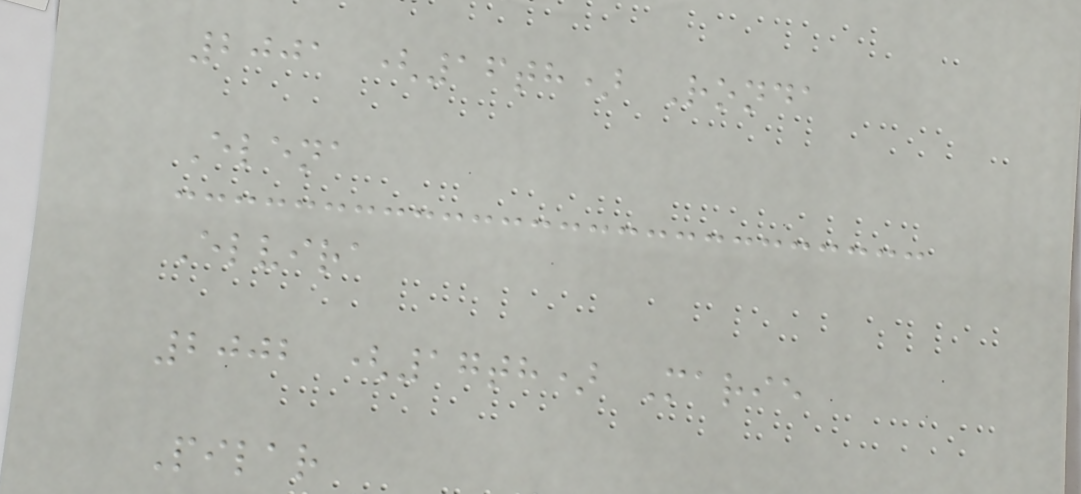2001 (16th) Ronda
Elena
Elvira
2002 (17th) Marie
Pilar
